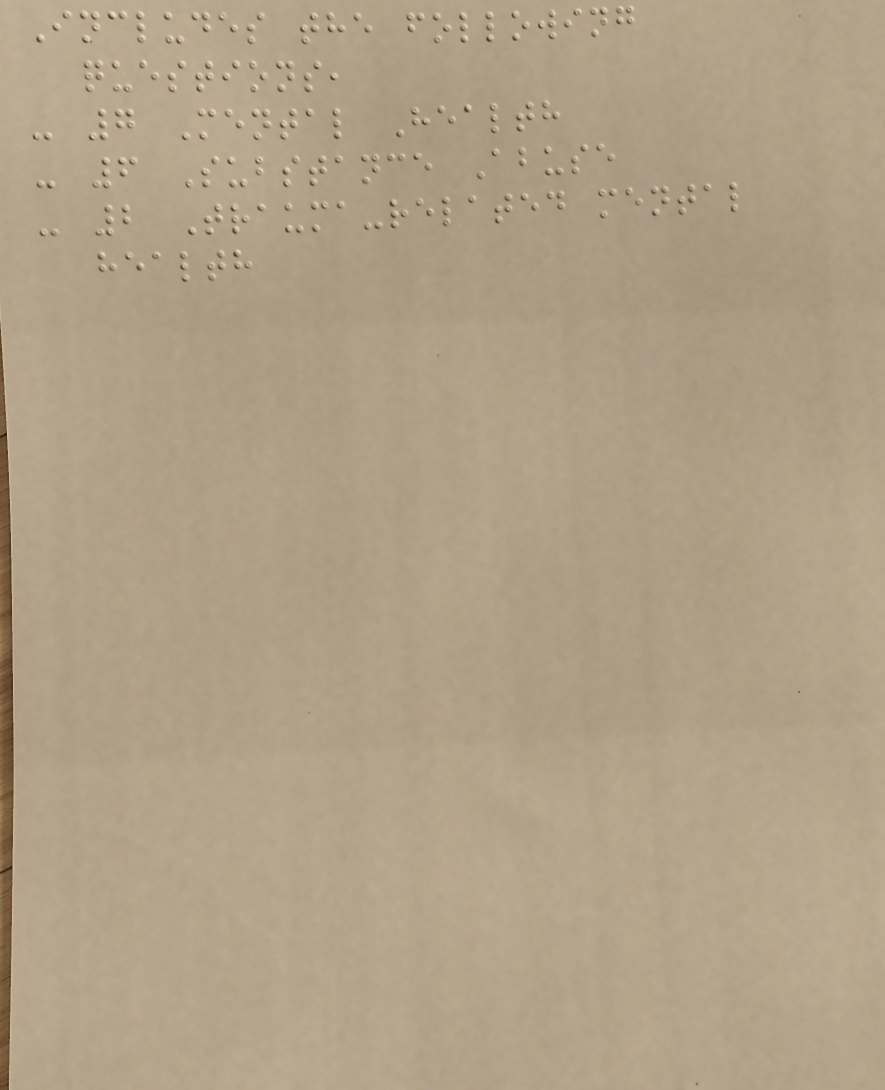Includes the following
questions,
- 7 Mental Health
- 6 Substance Abuse
- 2 Trauma-related mental
health
